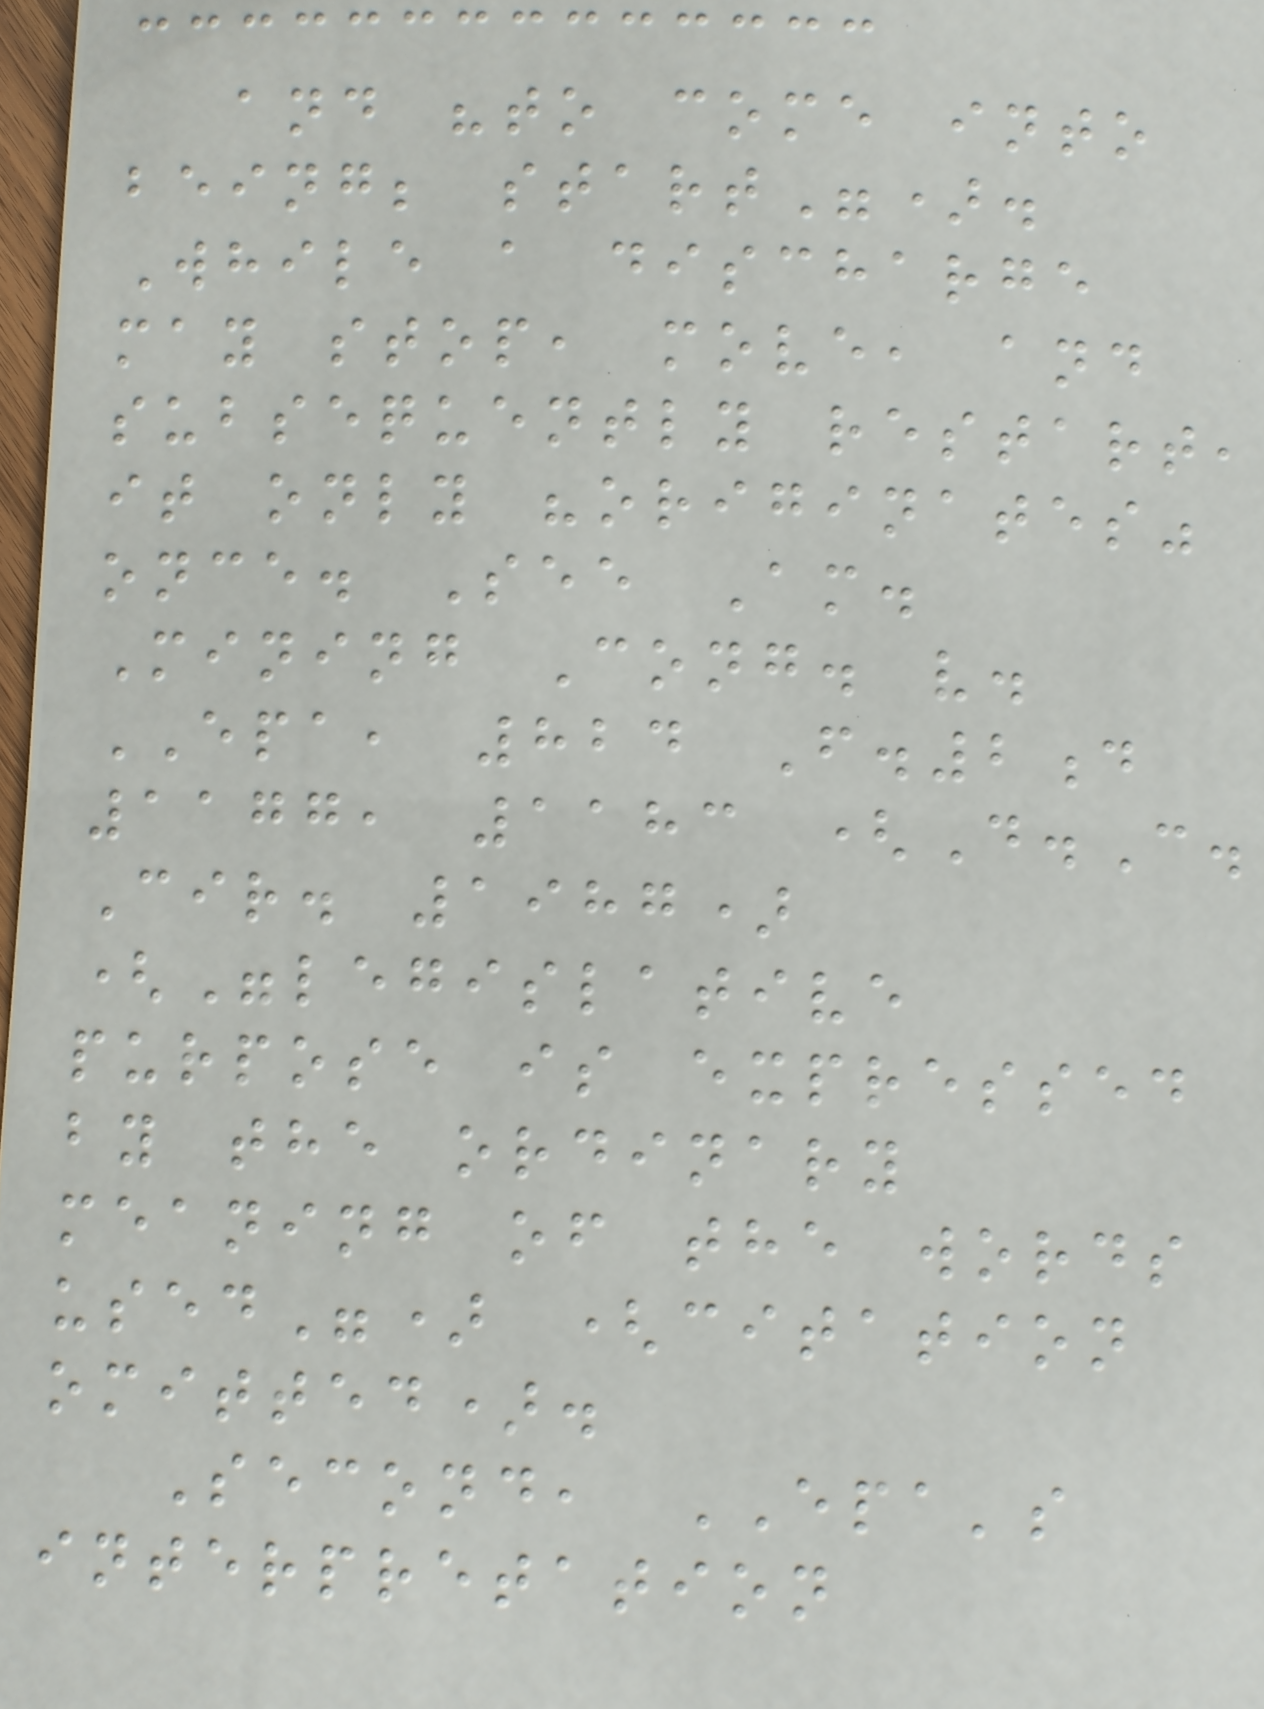and "to come into
being; start").
While a discharge
may stop, move, and
subsequently restart,
it only "originates"
once. See Am.
Mining Cong. v.
EPA, 824 F.2d
1177, 1183 (D.C.
Cir. 1987)
("legislative
purpose is expressed
by the ordinary
meaning of the words
used") (citation
omitted).
Second, EPA's
interpretation
